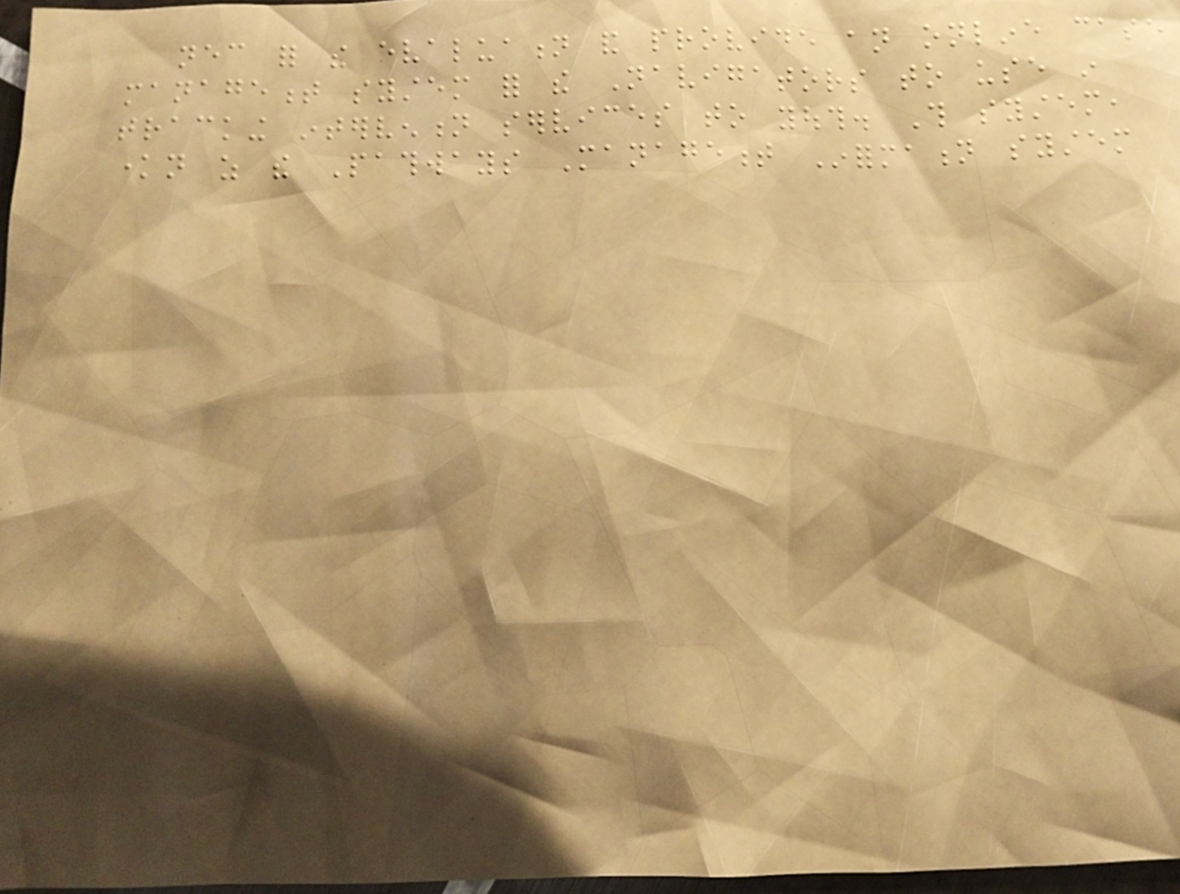necessary for the evaluation and provide an online case
management system for the Navigators to use in
tracking intervention services to youth. This system,
known as the Pathways Management Information system
